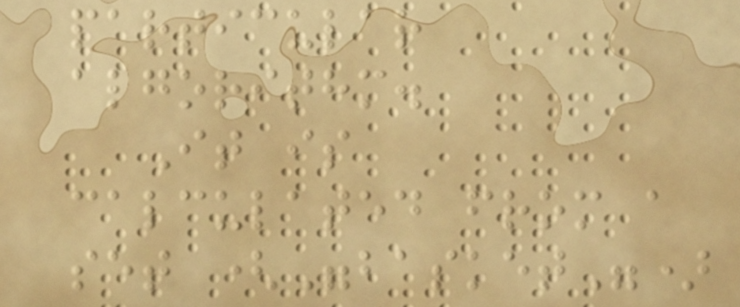particular
algorithm.
It is
calculated from a
set ("basket")
